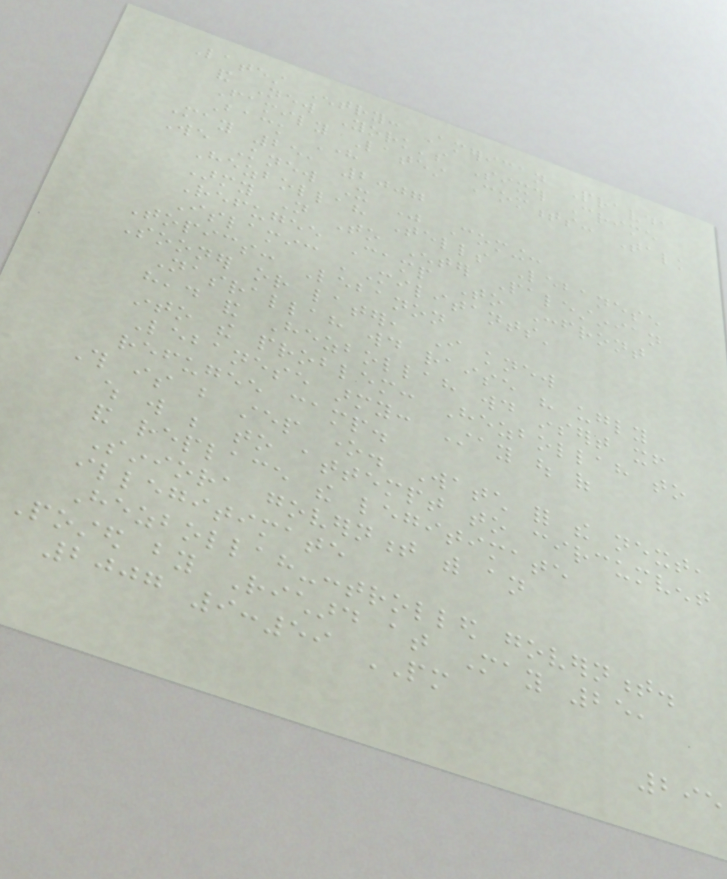Latest Entry: American Pravda
and New York's Sixth Crime
Family Latest Comments: Talk
Back Here
May 25, 2007
We Knew It Was Coming:
Hezbollah Tells Lebanese
Army Not To Enter Palestinian
Refugee Camp To Confront
Islamic 'Militants'
Topics: Lebanon
Sooner or later, I knew
Nasrallah would raise his ugly
head and Hezbollah would insert itself
into the problem: Hezbollah to
Lebanese army: Stay out of
refugee camp.
This is but step one. Watch for the next,
which will be to attempt to circumvent
and replace the legitimate
Siniora government with an
illegitimate
Hezbollah-controlled government.
Posted by Richard at May 25,
2007 9:59 PM
295
